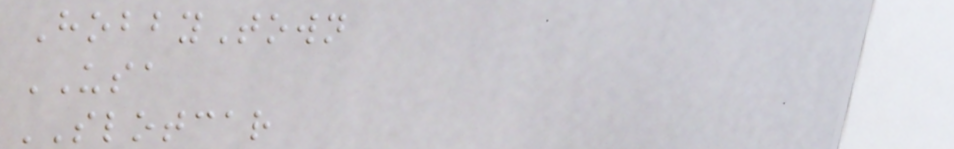HobbyTown
USA
SLOTCAR
